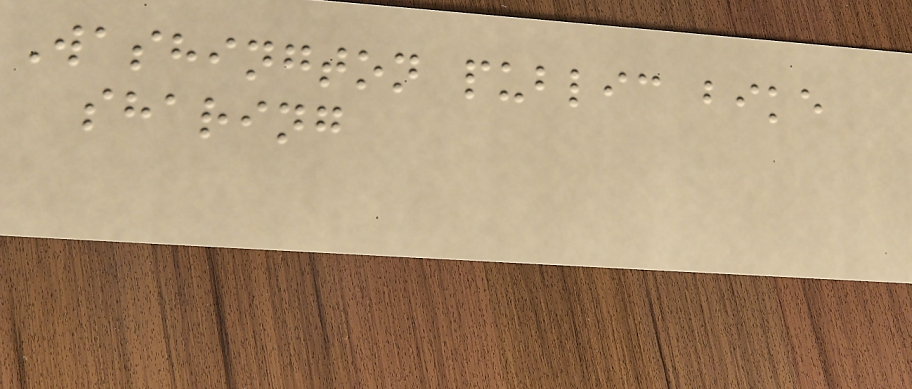Washington public bike
sharing
